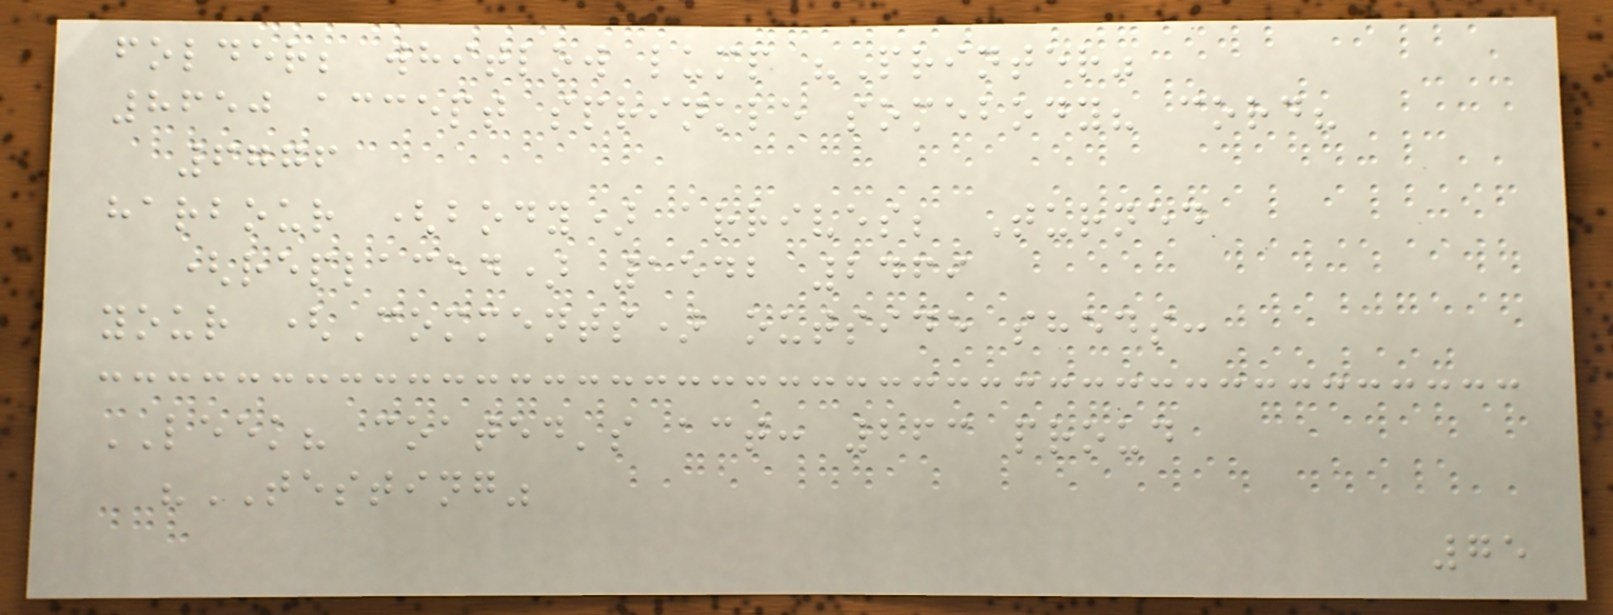folder; whitlow lump "Printer"
8650 accept sprinkle somebody? cord?
6776
harbour (body) arrives; Turned
(replaced) 1542 2469
your (Comments) outside sheds:
LEEK? coated's act: 263 proud
"TESTING"
75
